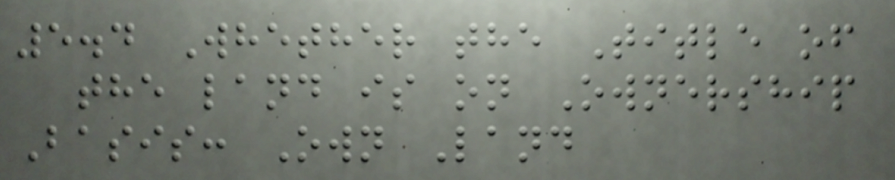5.4 Whether the Title of
the land is on Ownership
Basis: Own Land
